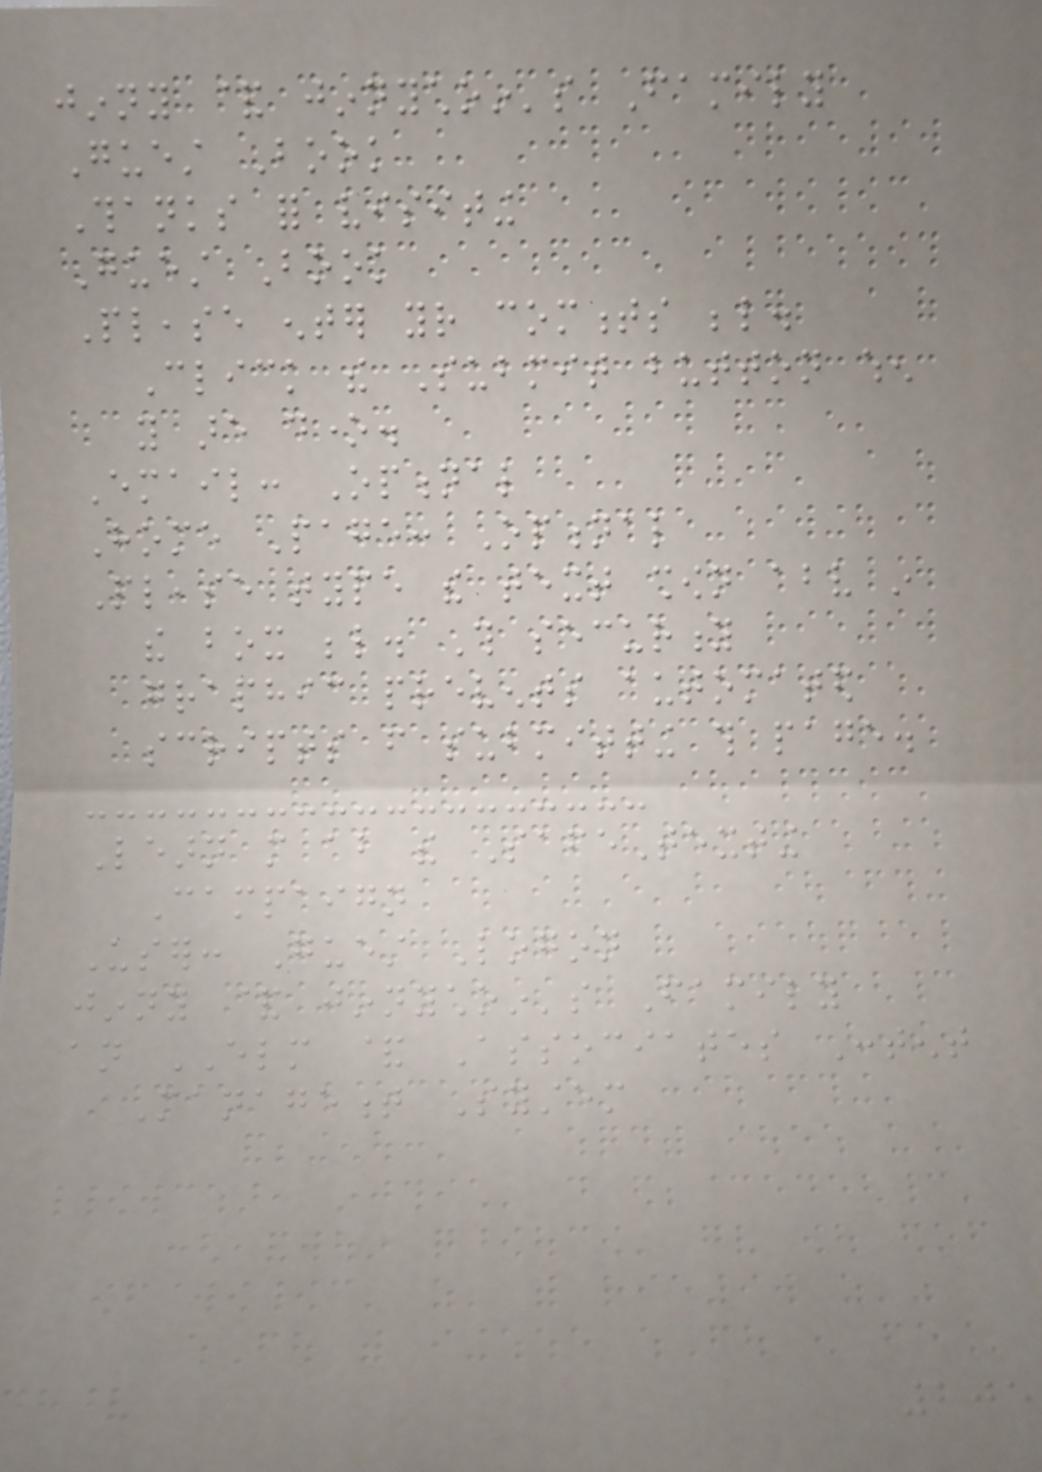jinny & jinnychoin's Family
Guest Book
Thanks for visiting
Guest Book
Please enter your comments below.
Click the Submit button when
you are done.
Email: Optional
Home Page: Optional
Please type the text shown above in
the box below. This security
graphic prevents automated
scripts from submitting this page.
Learn more about the SafeTexting
Campaign
User: Guest Logon
jinny & jinnychoin's Family
an ELM & Associates Content
Management System
205
